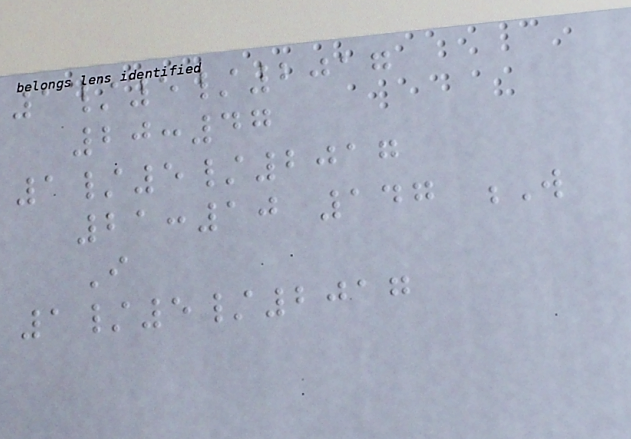1/5/2017
20:47
1/5/2017
21:10 147 W
I
1/5/2017
